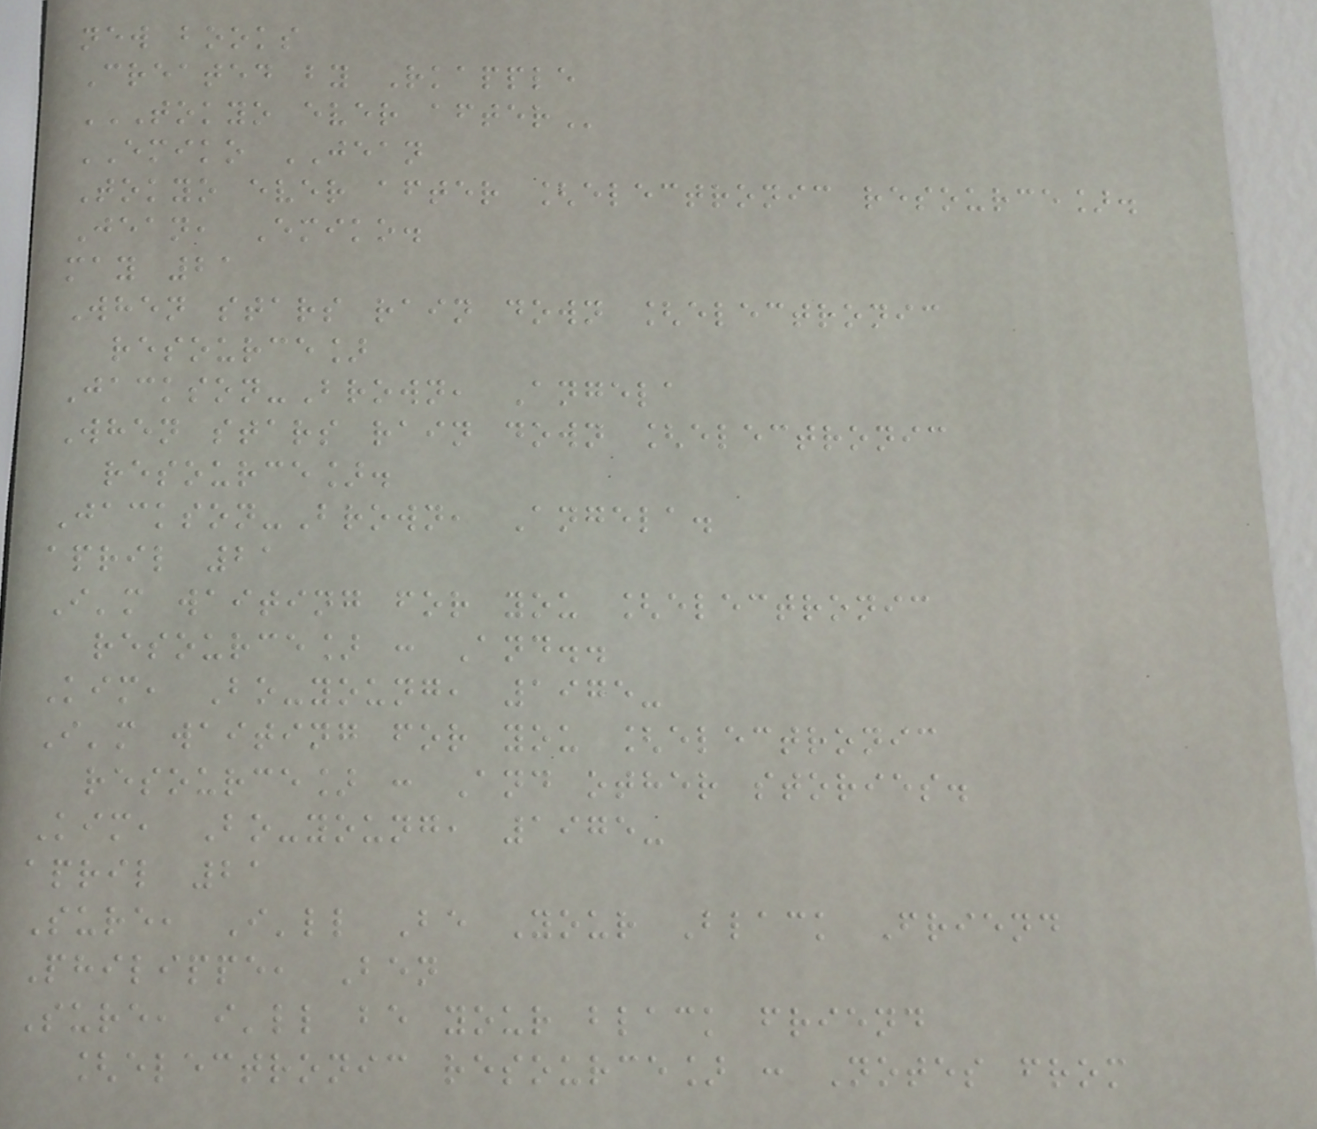new books
Created by Rkapple
TOKYO EVER AFTER
EMIKO JEAN
Tokyo ever after [electronic resource].
Jean, Emiko.
may 21
When stars rain down [electronic
resource]
Jackson-Brown, Angela
When stars rain down [electronic
resource].
Jackson-Brown, Angela.
april 21
I'm waiting for you [electronic
resource] : And..
Kim, Bo-young, 1975-
I'm waiting for you [electronic
resource] : And other stories.
Kim, Bo-young, 1975-
april 21
Sure, I'll Be Your Black Friend
Philippe, Ben
Sure, i'll be your black friend
[electronic resource] : Notes from
